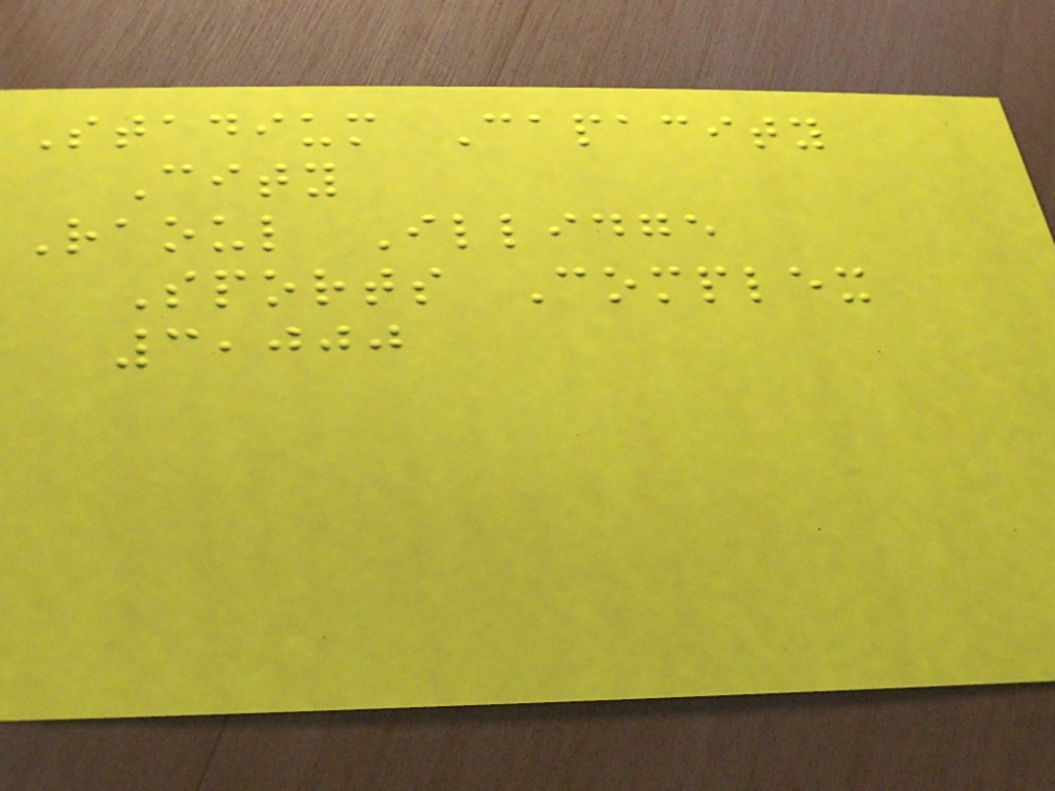Stadium Capacity
City
Raoul Illidge
Sports Complex
3,000
